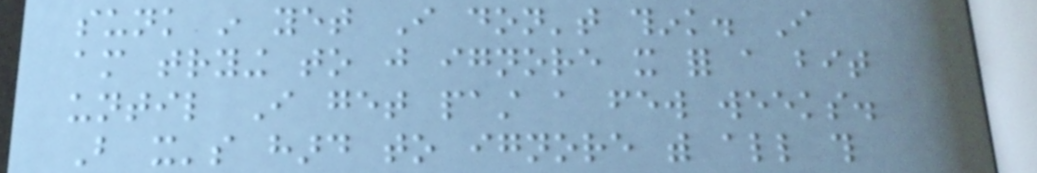sunk in yet I don't think. I
am trying to just ignore it for a bit
until I get past a few weeks.
But it's hard to ignore with all this
